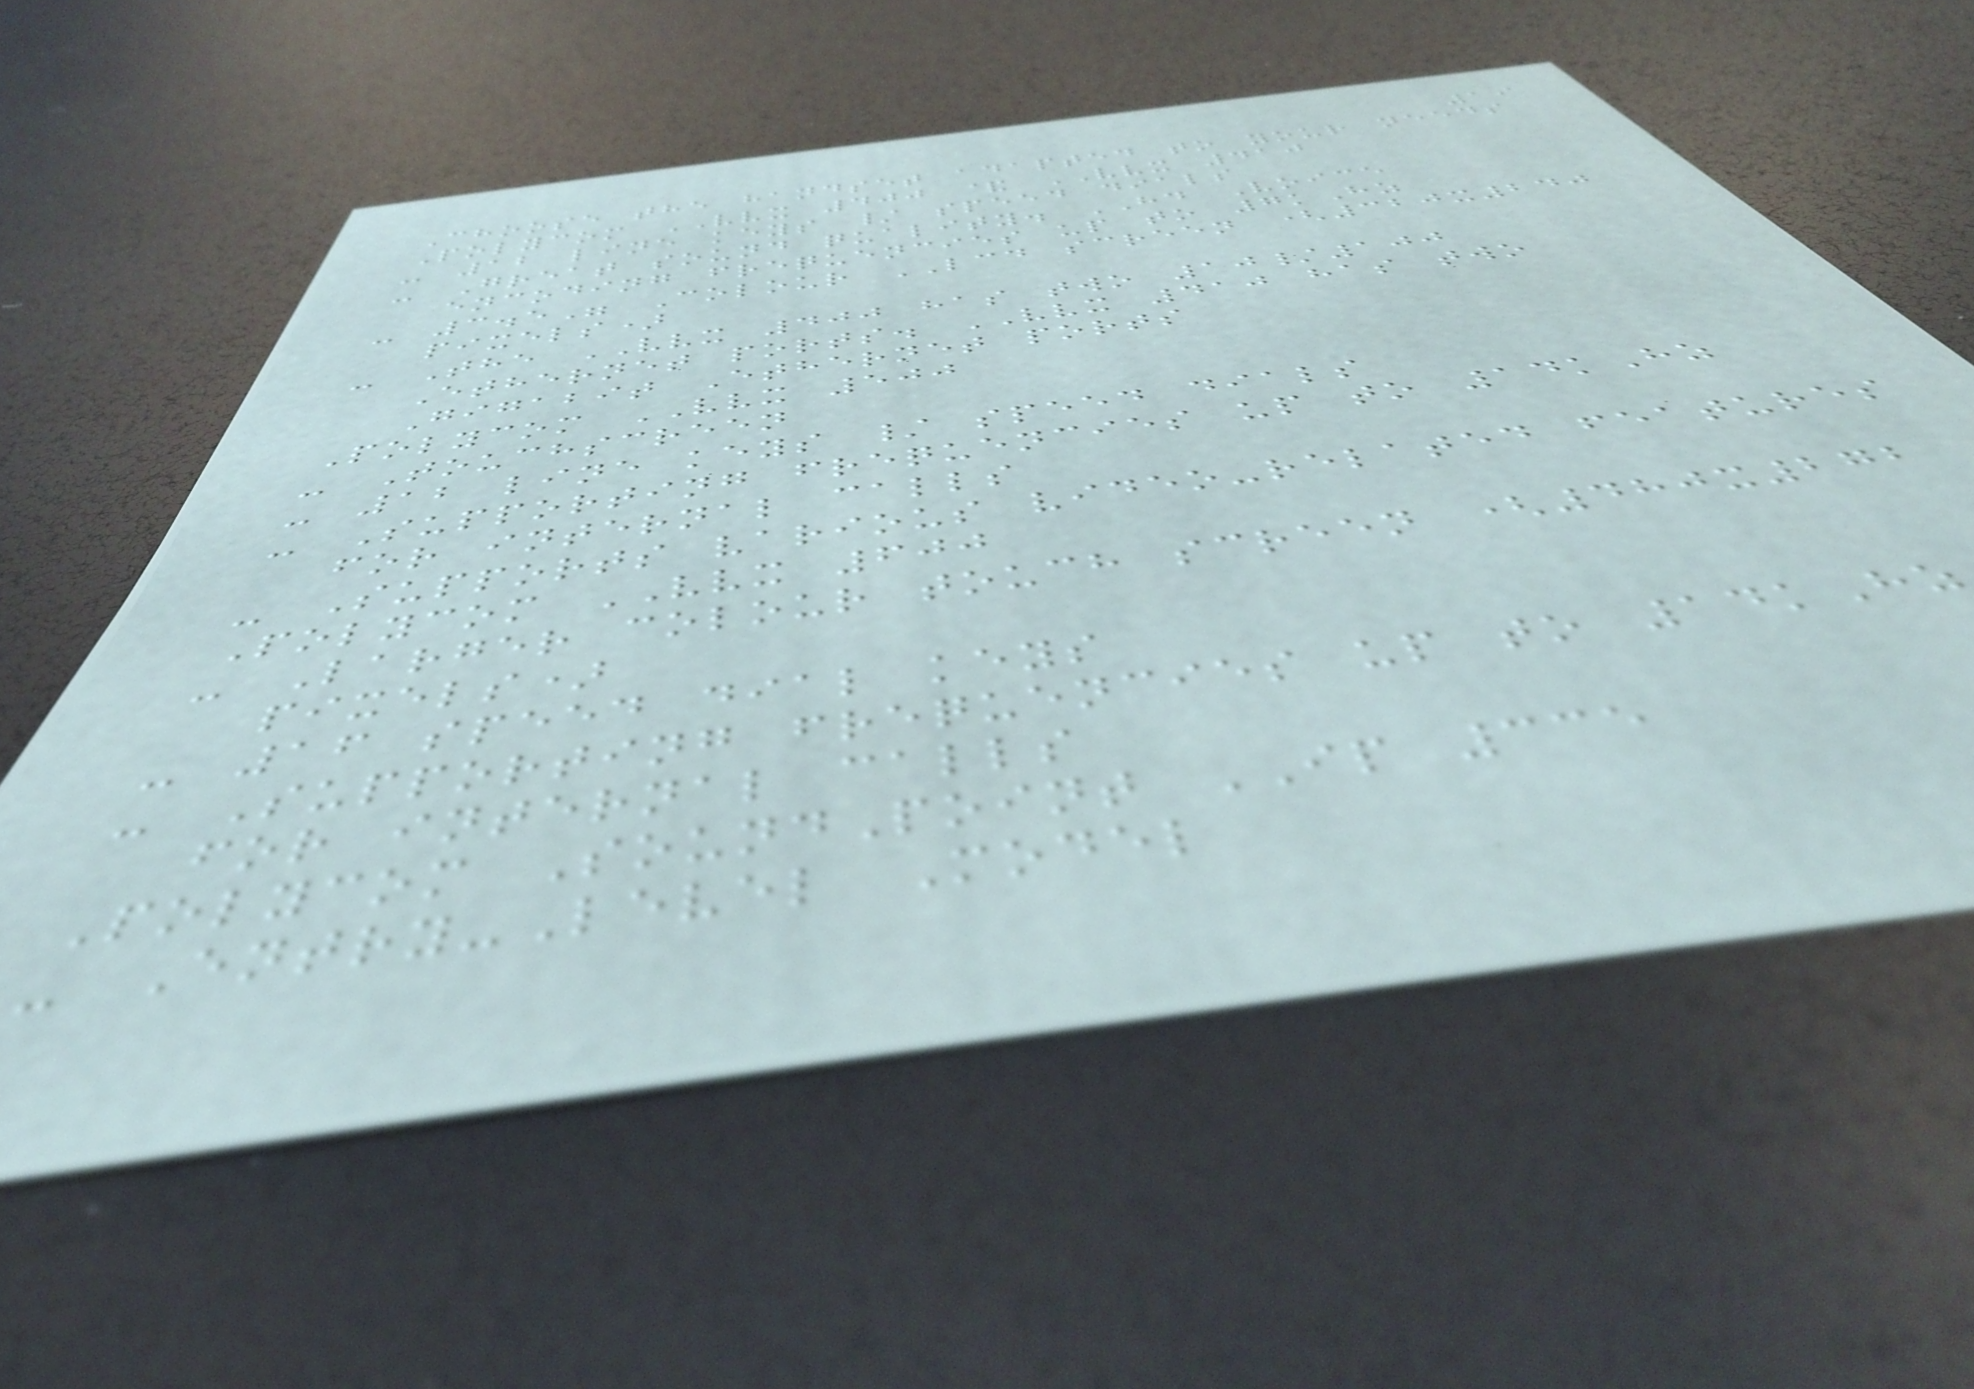19
Choose the handset adapted to your needs
Polycom VVX 400 & VVX 410
- 12 line keys / speed dials
- Great sound quality. HD Voice
encoding frequencies up to 7kHz
- 3.5" Colour LCD screen (320x240
pixels)
- The VVX 400 has two 10/100
Ethernet ports. VVX 410 has two
Gigabit Ethernet ports
Polycom VVX 500
- Touchscreen
- 12 line keys / speed dials
- Supporting frequencies up to 14kHz
for internal calls
- Supports various video-related features
Polycom VVX 600
- Larger colour touch screen (480x272
pixels)
- 16 speed dial keys
- Supporting frequencies up to 14kHz
for internal calls
Polycom SoundPoint IP 335
- Entry-Level Model
